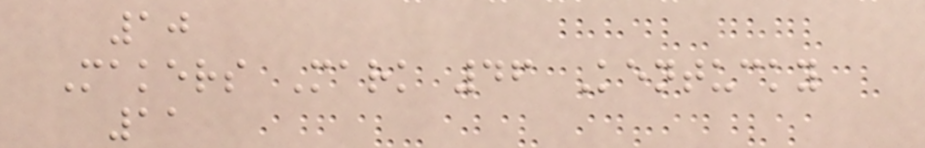10
Makers Mark 46 Kentucky
11
